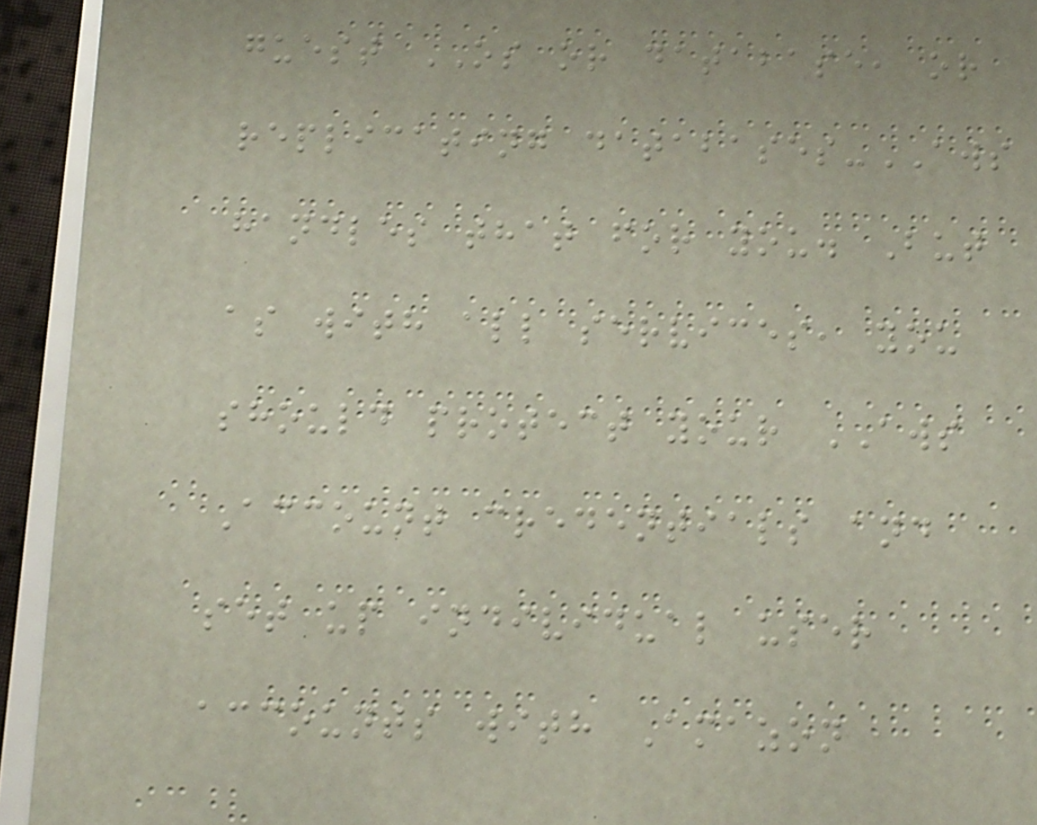guest OS or database, or
replicating databases-AWS
handles that for you. But
as with all services, you
should protect your AWS
Account credentials and
set up individual user
accounts with Amazon
